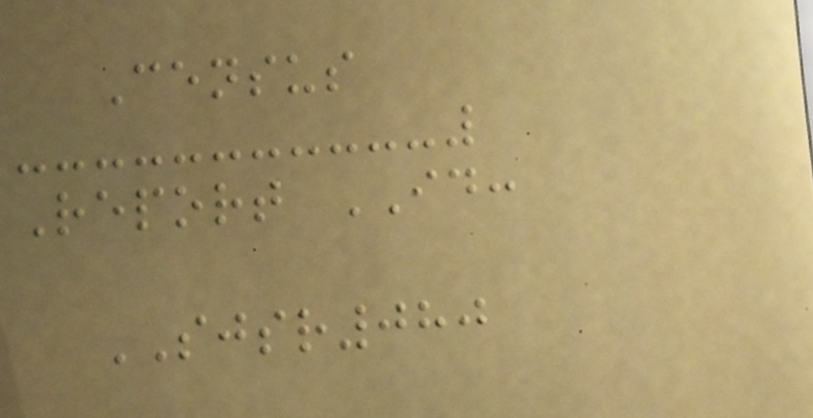Census
Report ID:
SJSR080
